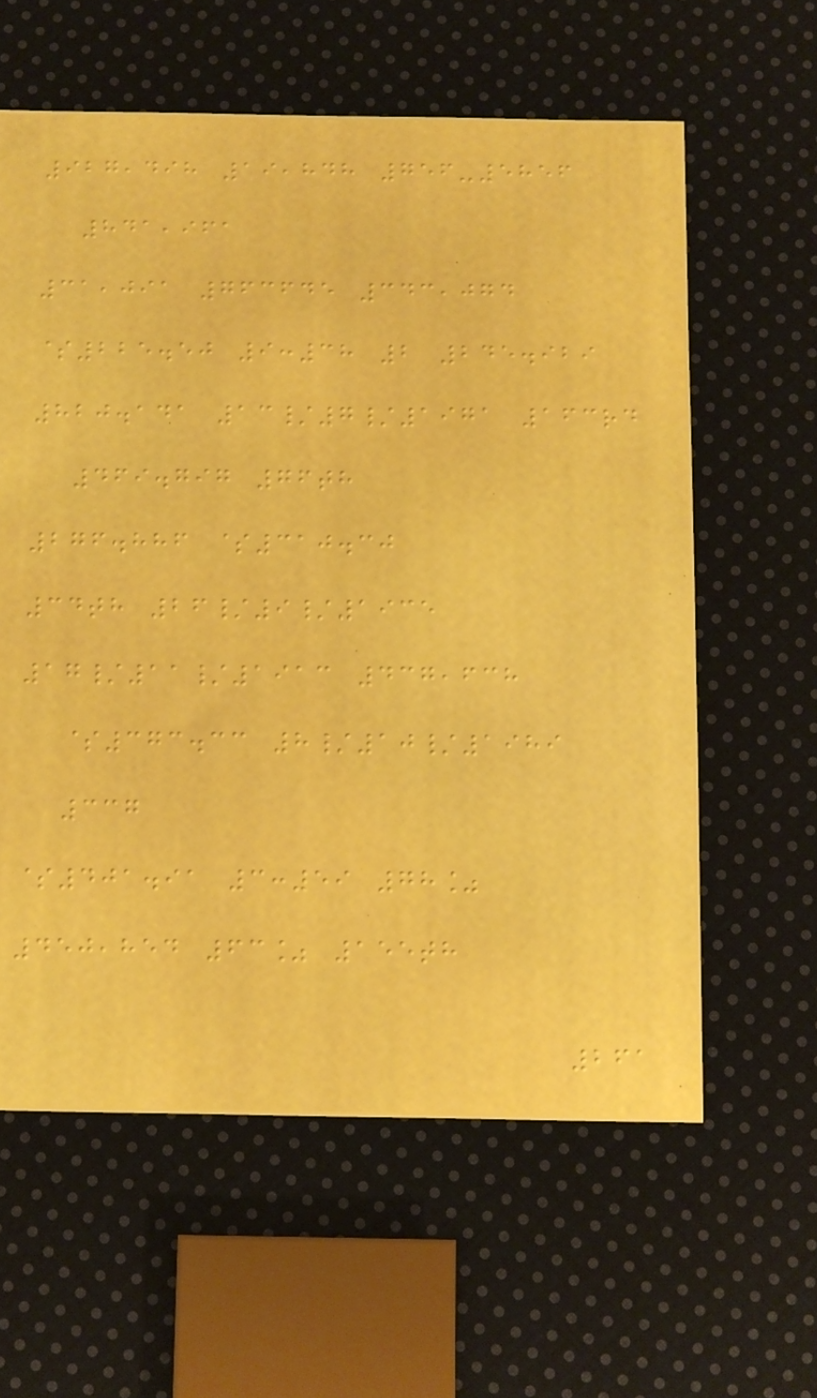927,498 19,848 756-5856
841,961
31,091 763645 343,074
$225.50 9:38 2 245.929
820.141 13/7/1971 163rd
469.797 76th
276.886 $310.30
34th 26/9/1935
17/11/1913 437,638
$373.33 8/10/1989
337
$401.91 3:59 78%
450,854 63% 155th
261
